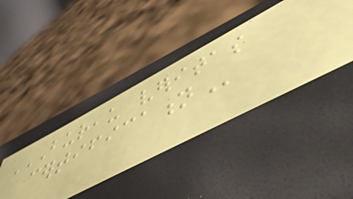BUREAU VERITAS
CERTIFICATION
